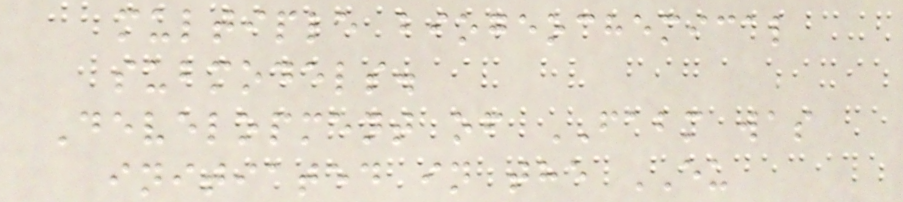multiple biogeochemical
submodels.
Development of FABM was
initiated in the EU
